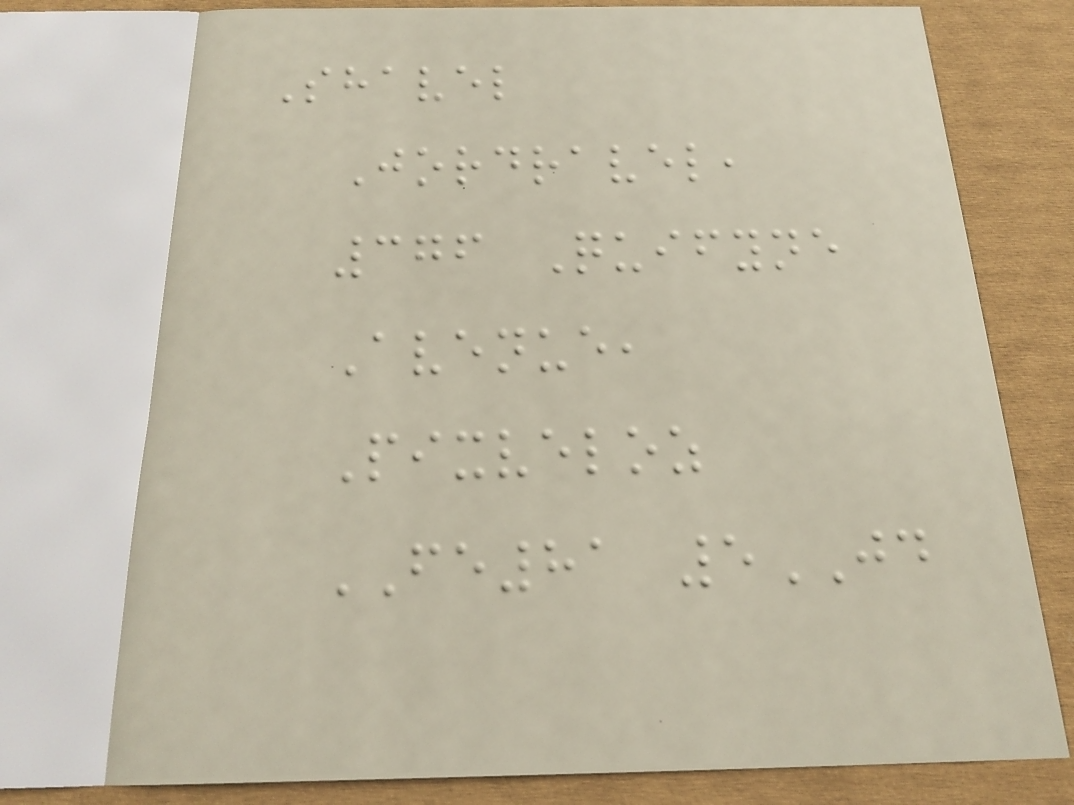Shavel
Jordravel,
376 Quifyne
Avenue,
Pixveloz
FE81 5JD
